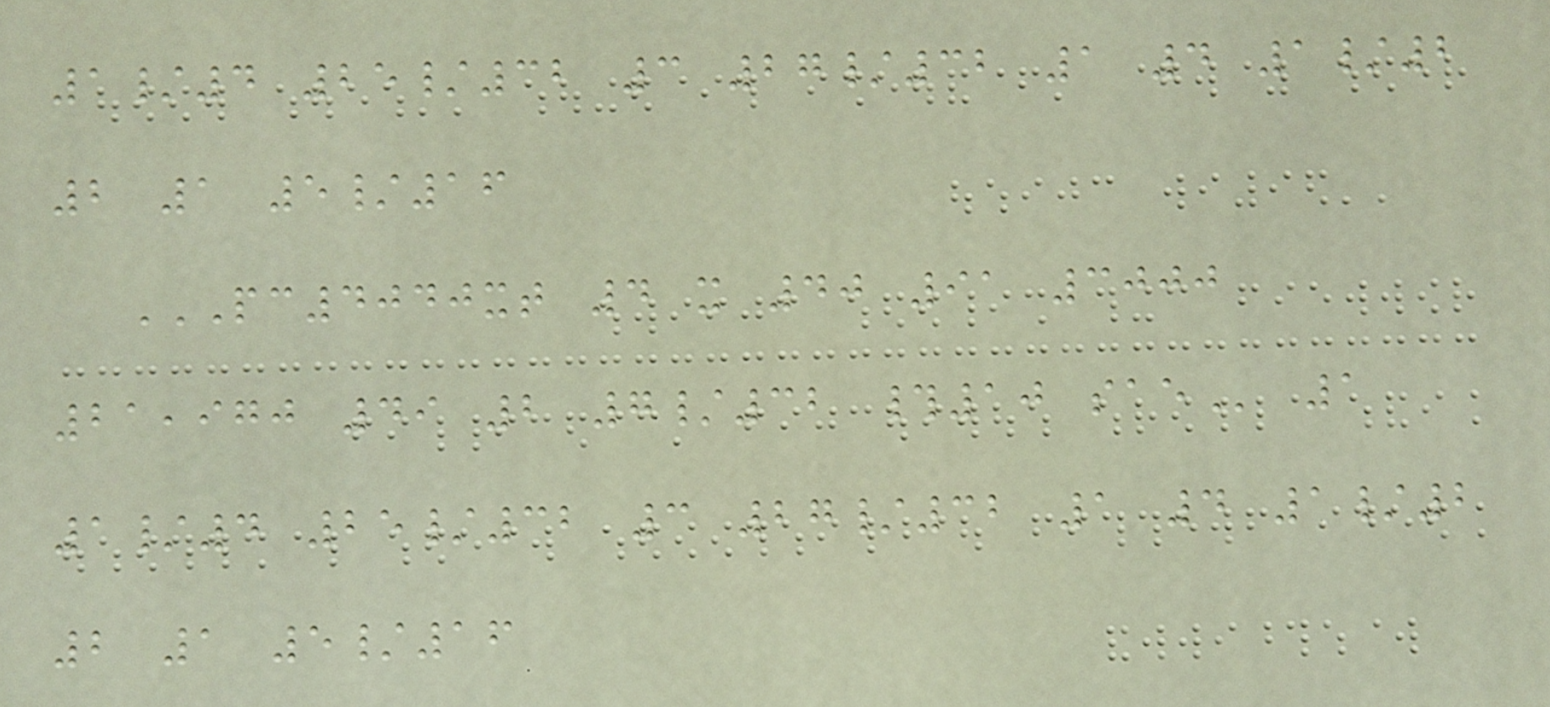1/4 25/32 3 27/32 1 4 1/2
2 1 5/16
PC4040XT 4 X 40 91 3000
21,970 49 2 7/32 #10 SAE 1
1/4 25/32 3 27/32 1 4 1/2
2 1 5/16
